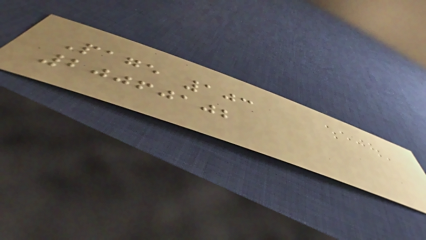Page 103
20060102
